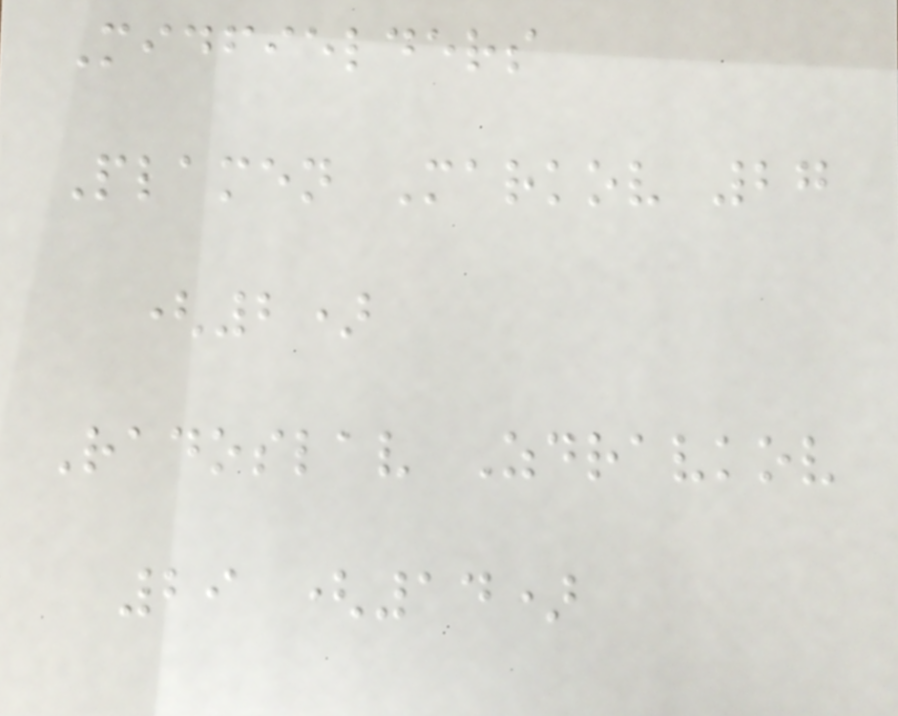Midfielders
Plamen Markov 27
(2)
Radoslav Zdravkov
29 (14)
